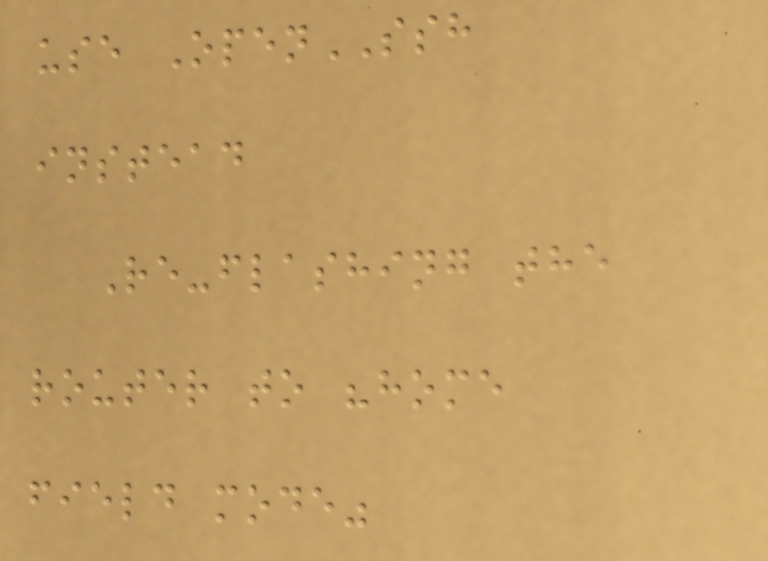use OpenSSH
instead
Re-flashing the
router to "home
field mode"
